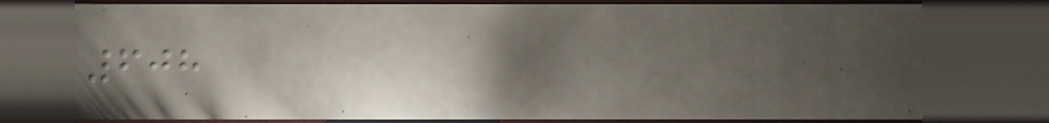608
